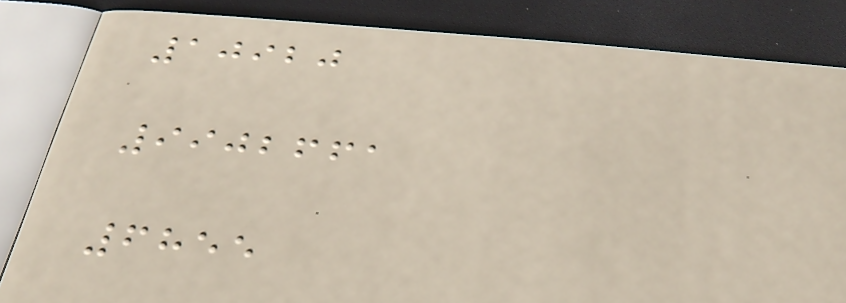10920
9902661
6855
